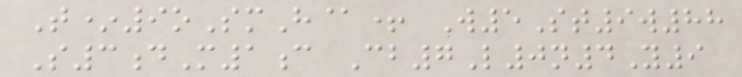T*9oSmH@+ W5St9w88
S3dM1c Cb7L0n4Y9
